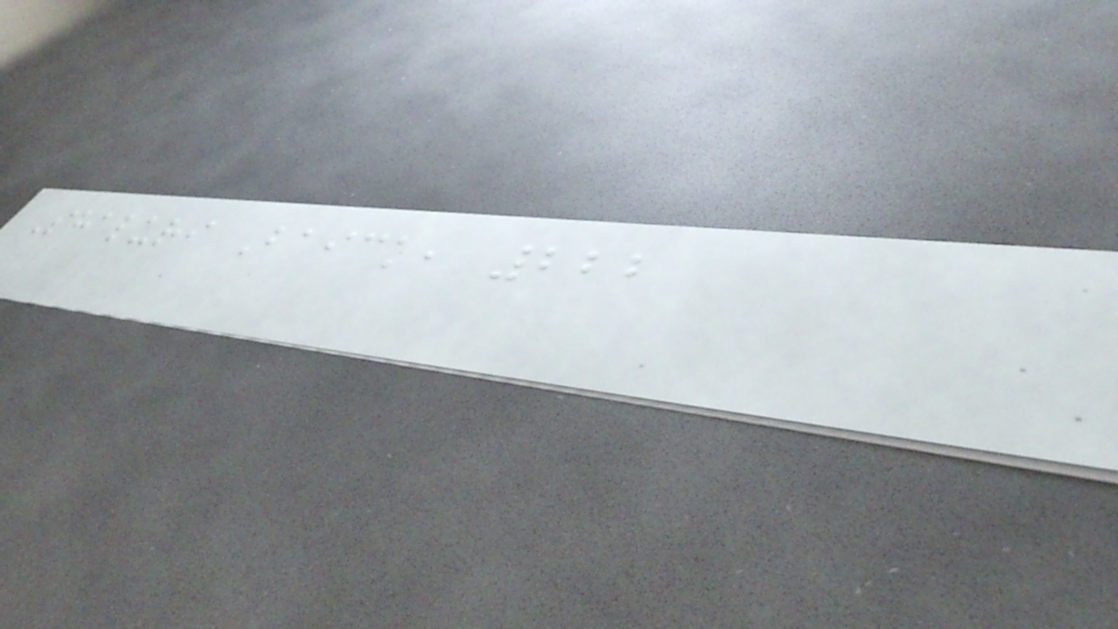Shaluri Baick, 222
